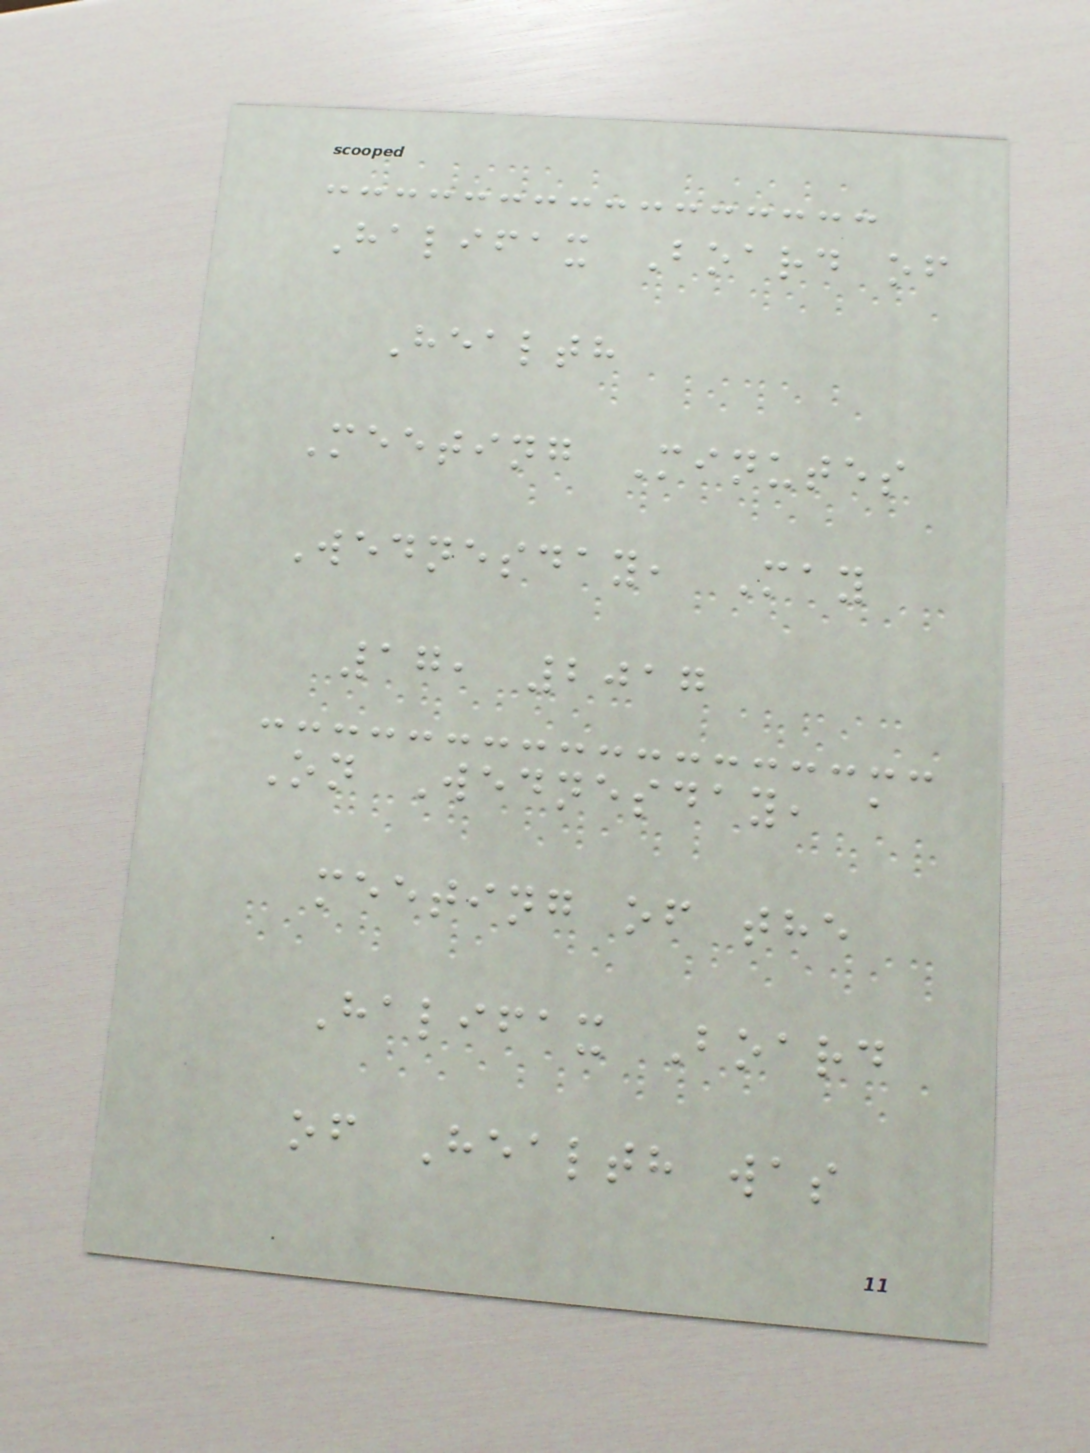Halifax Board of
Health
Meeting Minutes
Wednesday, May
17, 2017
On Wednesday, a
meeting of the
Halifax Board
of Health was
